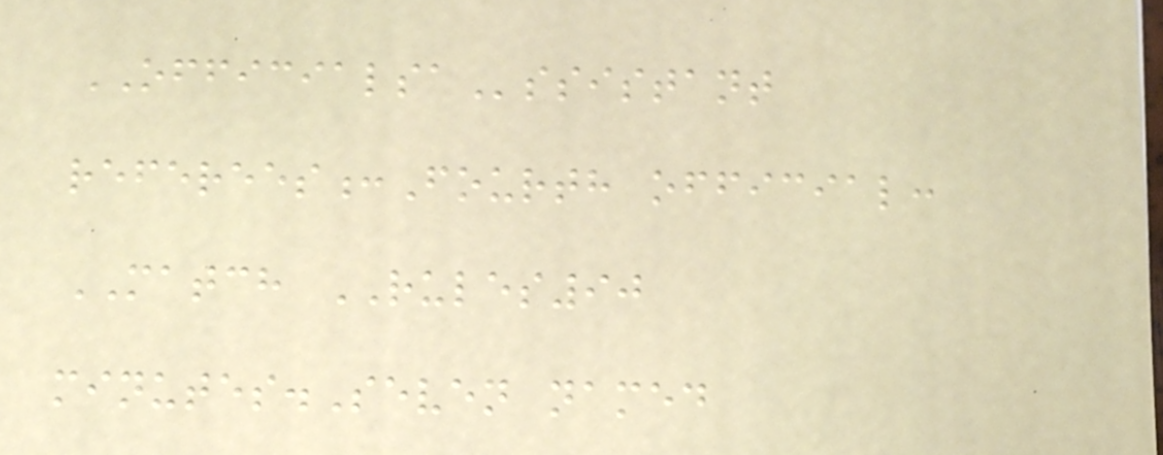OFFICIALSAssistant
referees:Fourth official:
MATCH RULES90
minutes.Seven named
